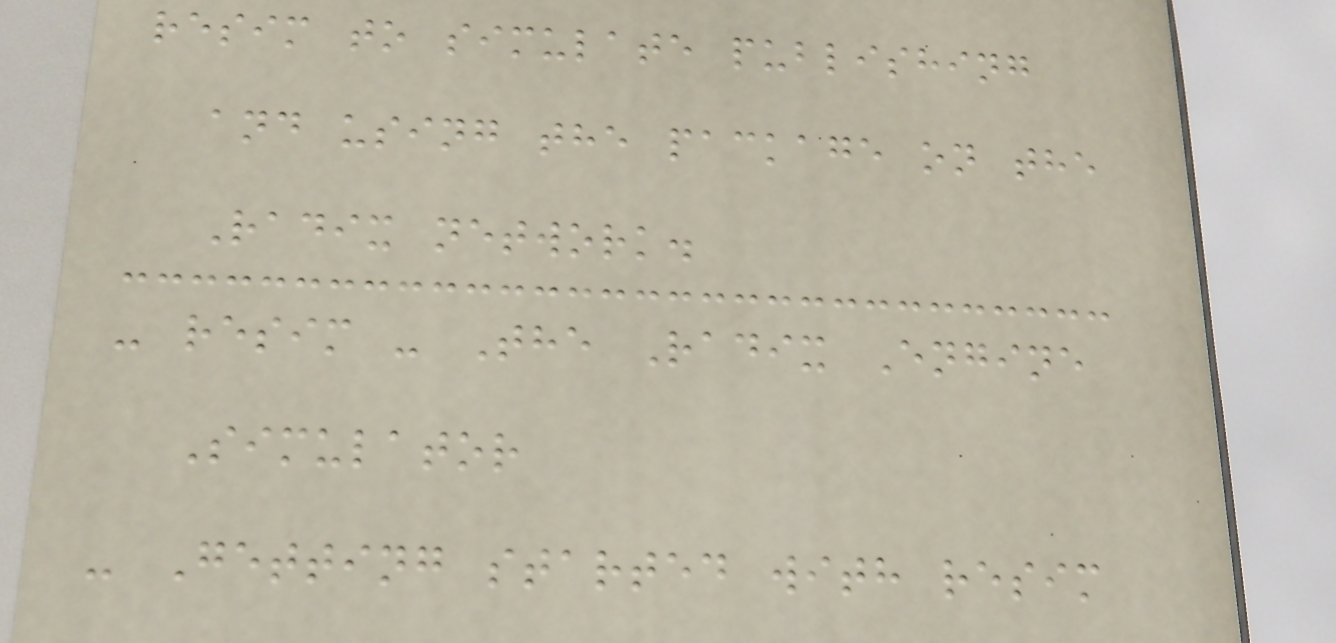resim to simulate publishing
and using the package on the
Radix network.
- resim - The Radix Engine
Simulator
- Getting started with resim
